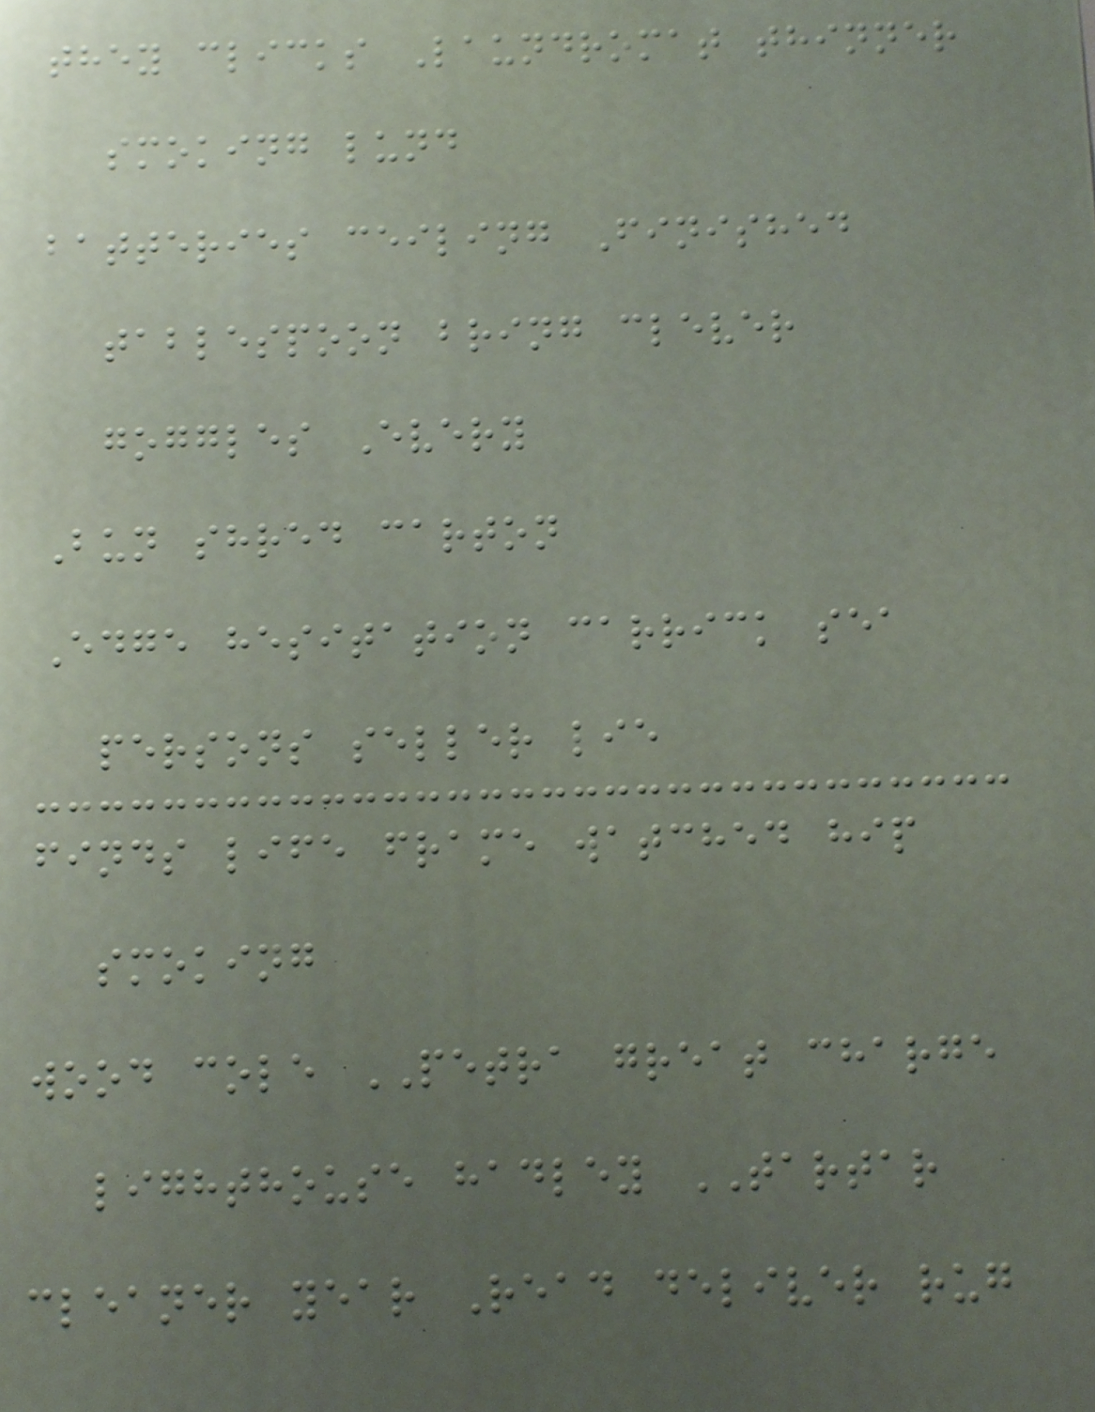they clicks Laundromat thinner
smoking lund
batteries ceiling Finished
tablespoon bring clever
goggles Every
Bun shred carton
Edge hesitation carrick sea
persons seller lie
finds life frame watched hip
smoking
wood cole PETRA great charge
lighthouse hadley TARTAR
cleaner year Read deliver rug
